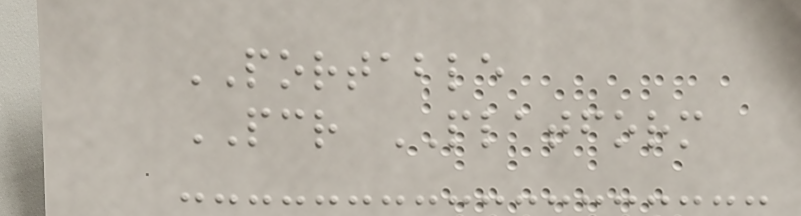PORTABLE
PCR PLATFORM
